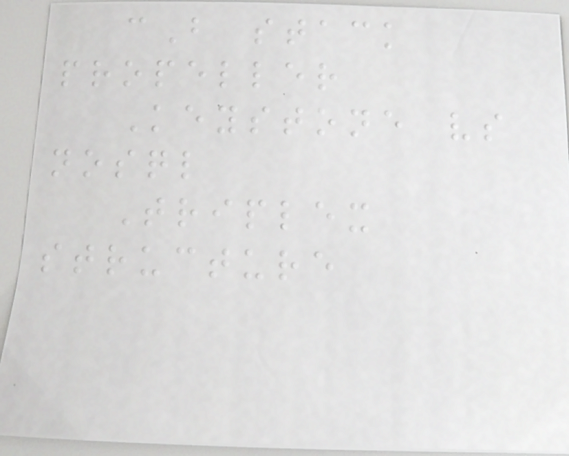cB stack
propeller
Keystone vs
nosql
Triplex
structure
